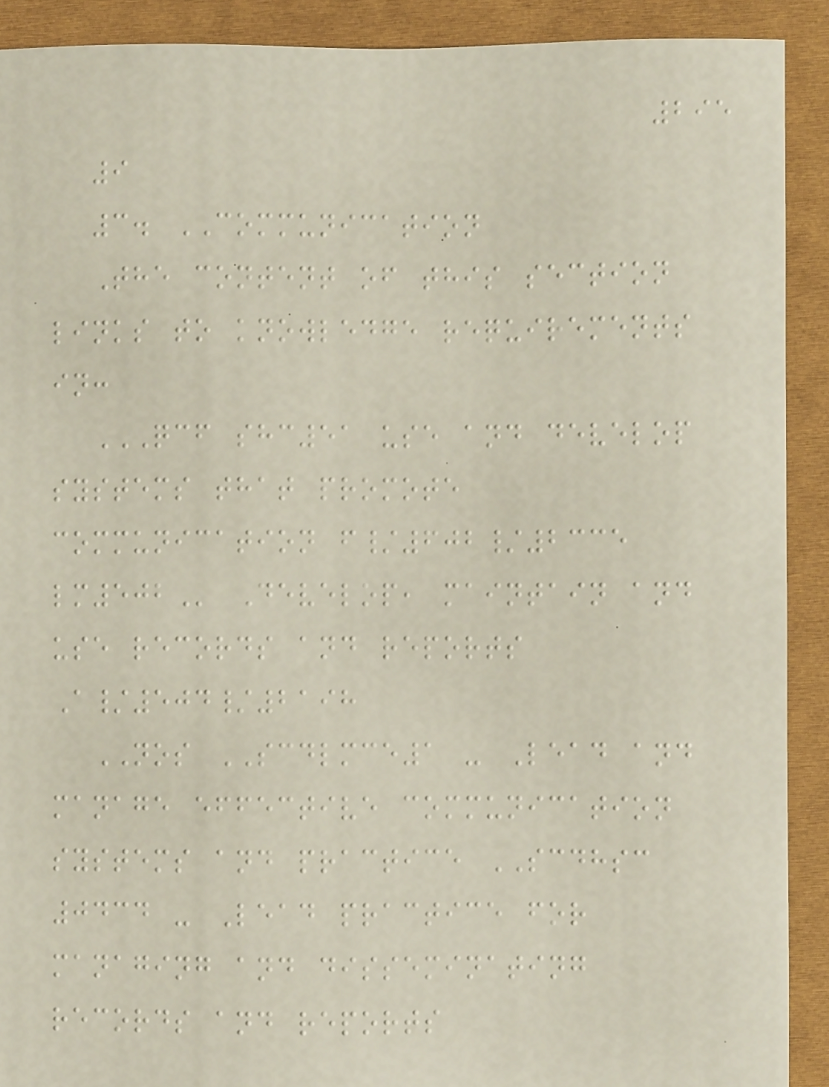295
9
3. COMMUNICATION
The content of this section
links to knowledge requirements
in:
QCF SHC51 USE AND DEVELOP
SYSTEMS THAT PROMOTE
COMMUNICATION F/602/2335
LM502 Develop, maintain and
use records and reports
A/504/2198
NOS SCDLMCE1 - Lead and
manage effective communication
systems and practice SCDHSC
0434 - Lead practice for
managing and disseminating
records and reports
